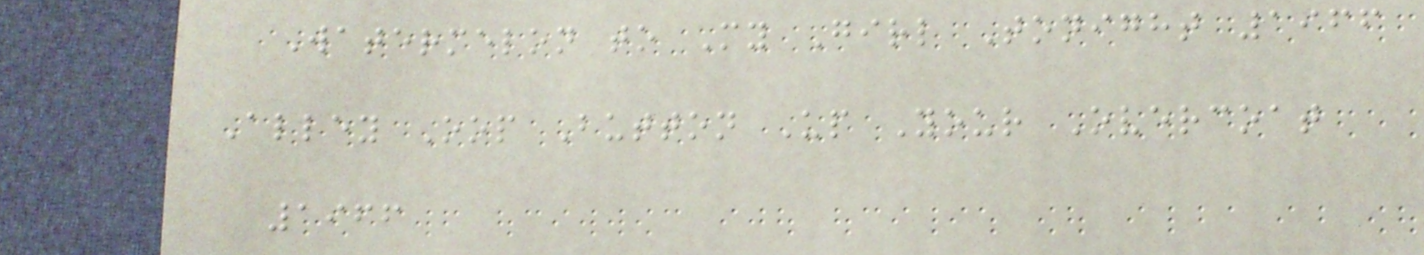Watermelon to My Girl Tonight 1966
Alley Oop Button Up Your Overcoat
1966
